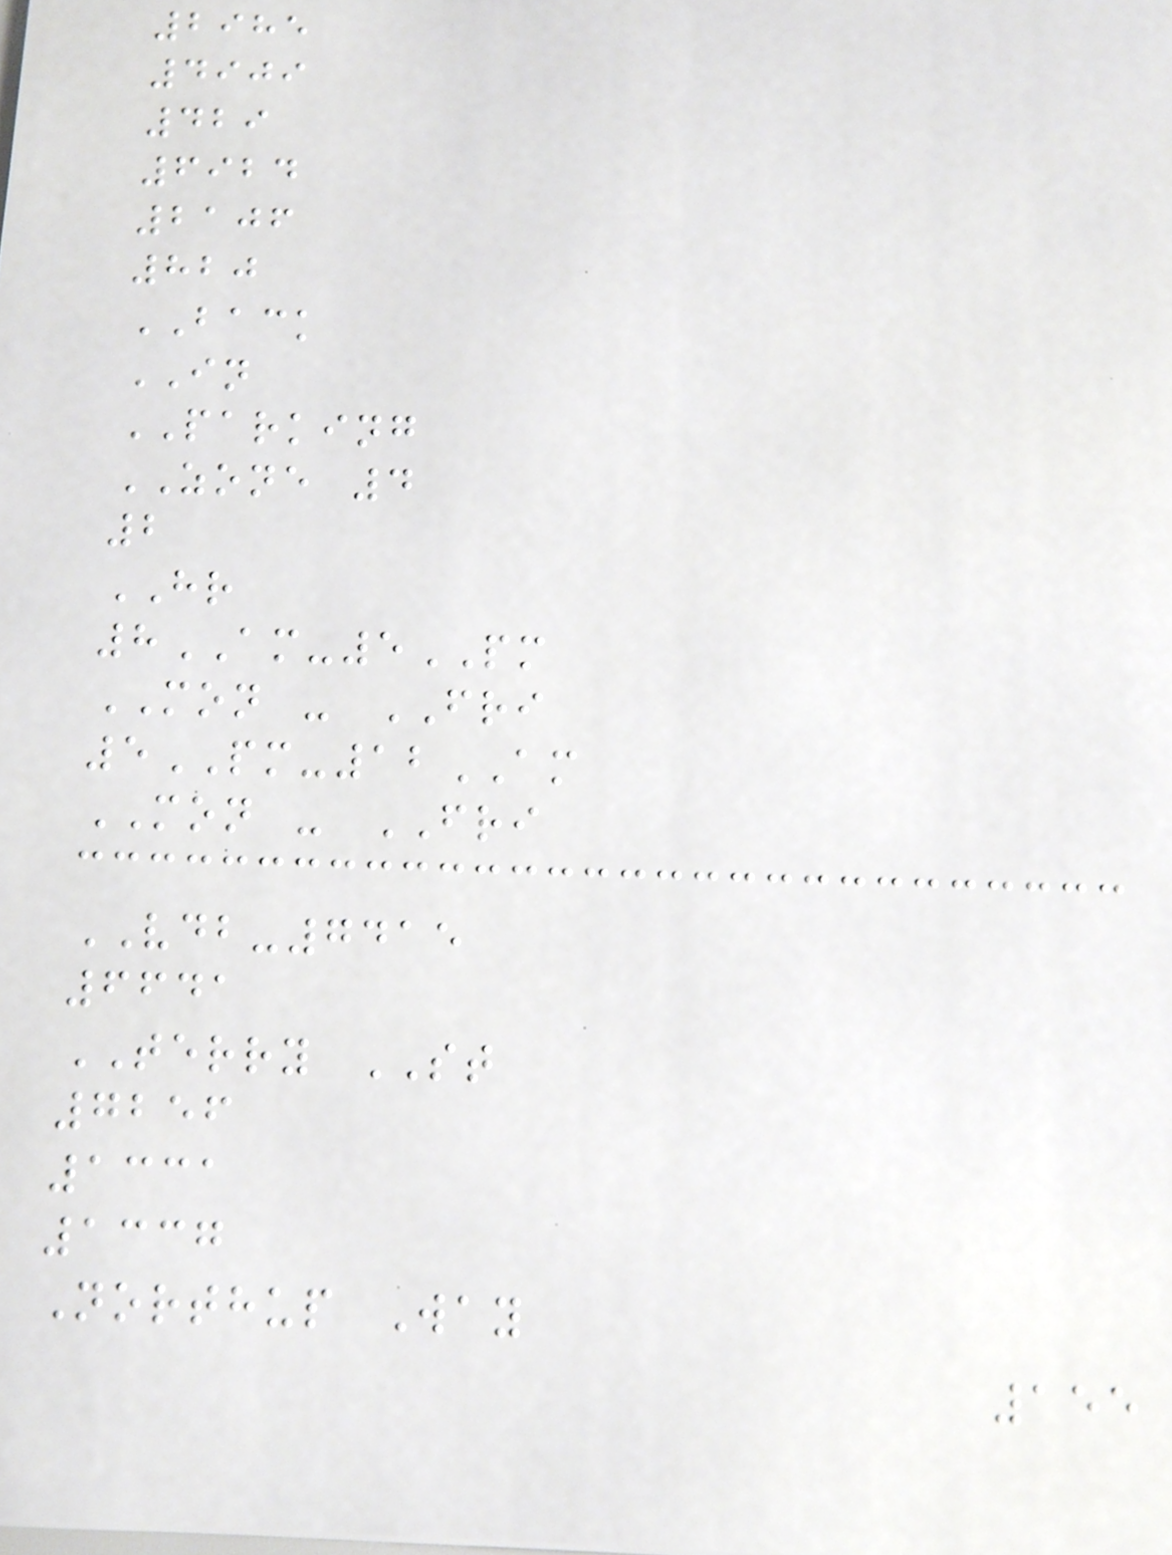2985
4909
429
6924
2106
820
BACK
IN
PARKING
ZONE 4
2
HR
8AM-5PM
MON - FRI
5PM-12AM
MON - FRI
VDB-7415
6641
TERRY ST
7256
1331
1337
Northup Way
155
